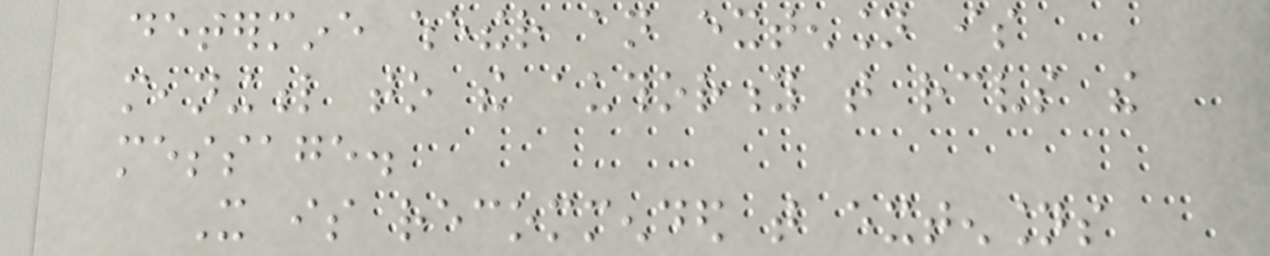determine whether an extension is
meaningful to the authority that receives the
message.
It is recommended that extensions
